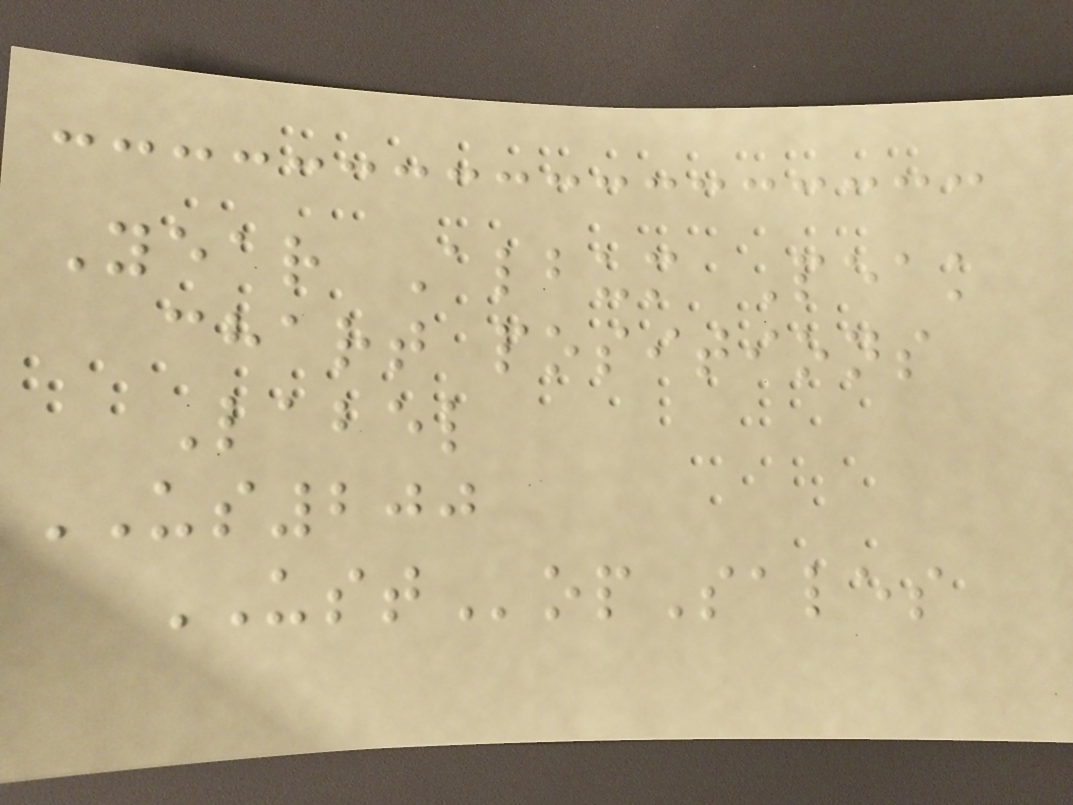Year Album Peak
chart positions
Label
US200
USTopSales
